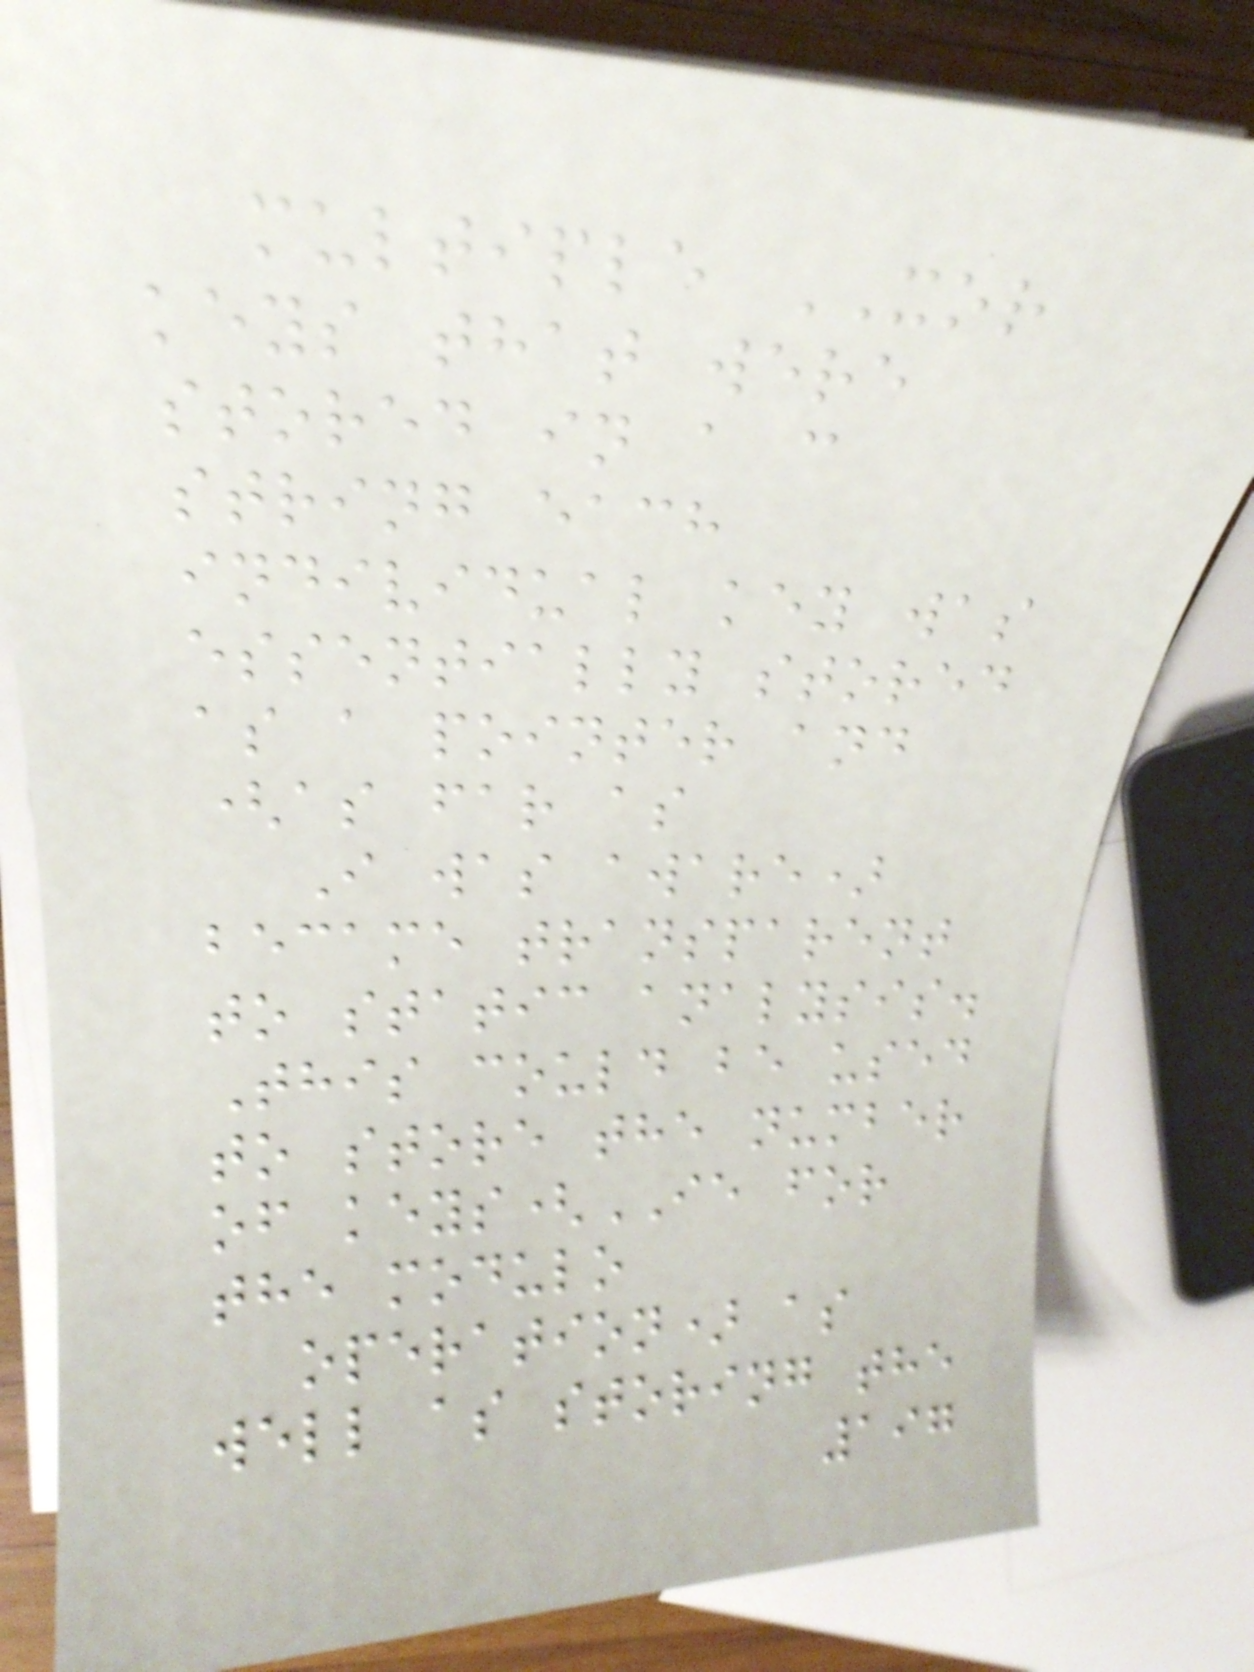multiple XOR
keys that were
stored in a c
string each
individual key was
essentially stored
as a pointer and
(as far as
I was aware)
became transparent
to static analysis.
This could be used
to store the number
of keys(IE for
the modulo
operation) as
well as storing the
197
